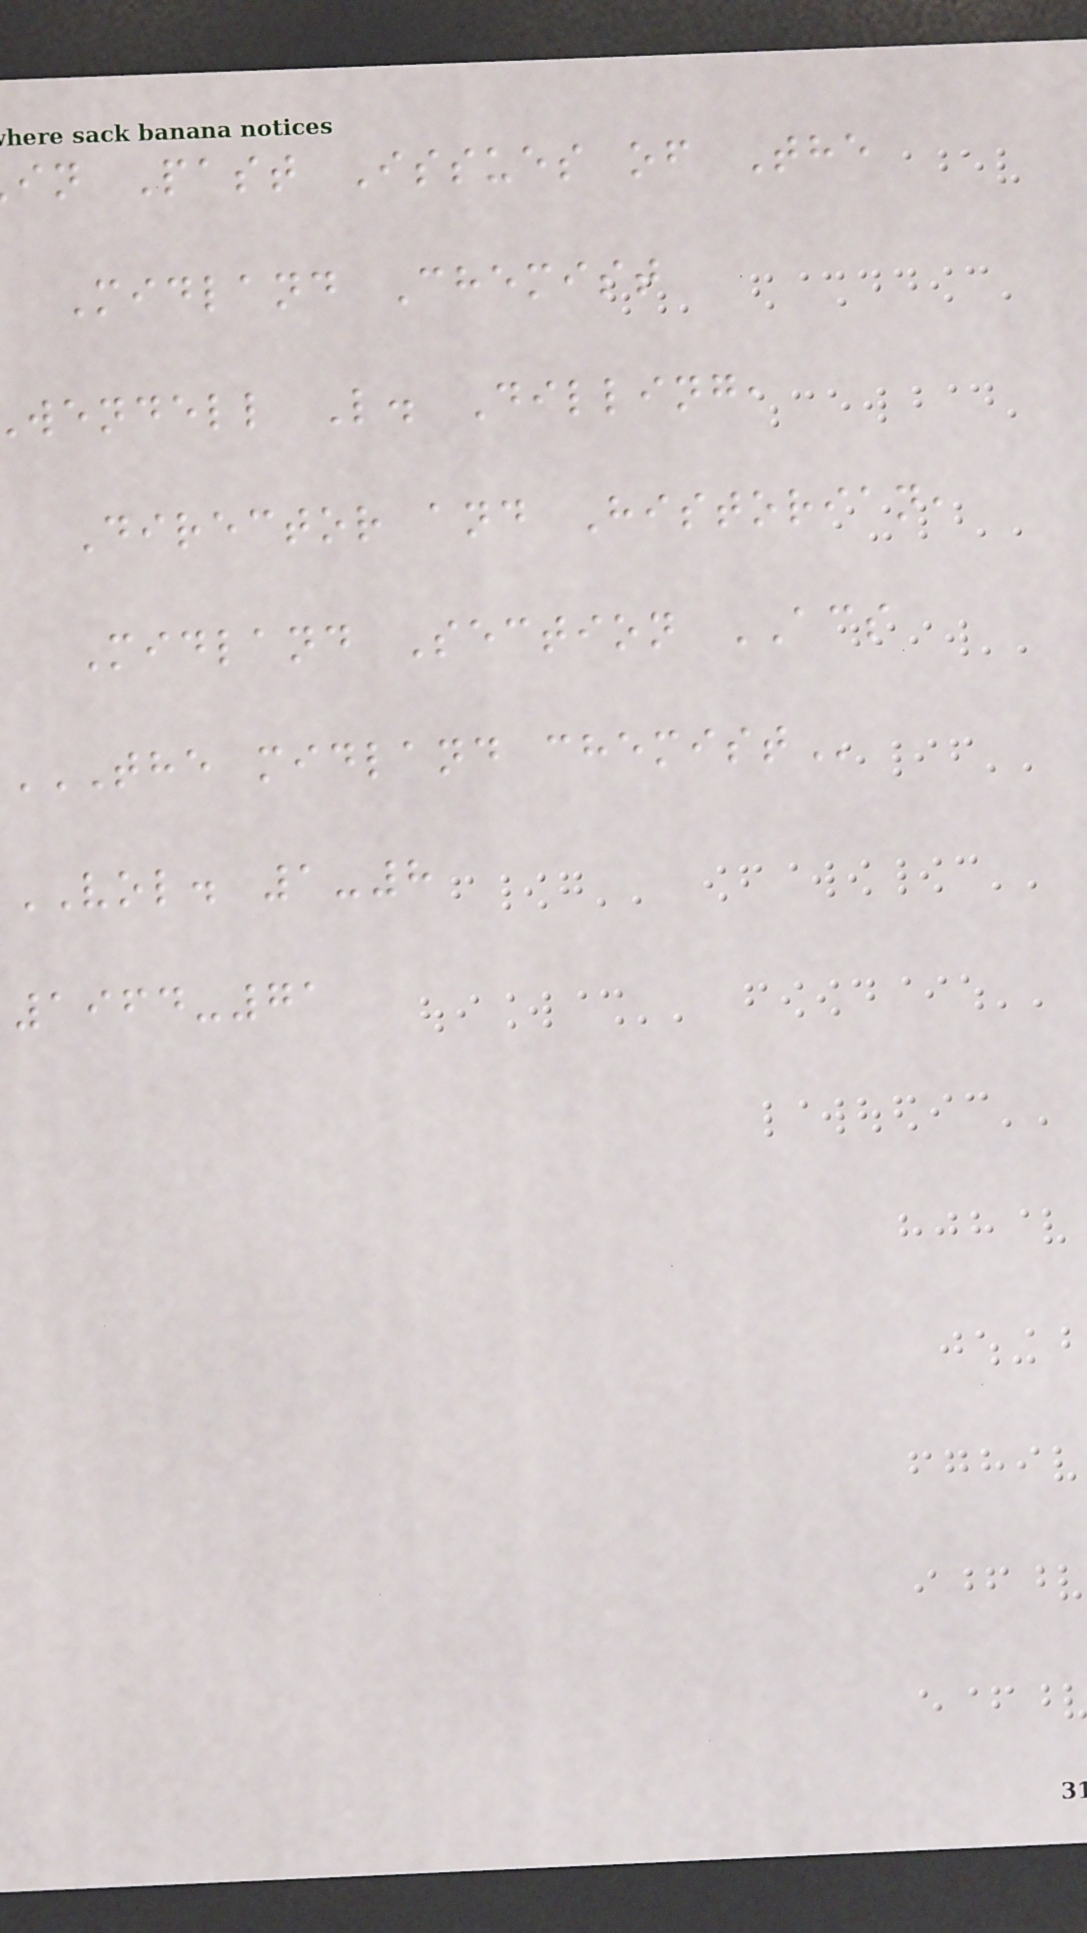in Past Issues of The
Midland Chemist
wendell L. Dilling,
Director and Historian,
Midland Section ACS
THE MIDLAND CHEMIST
VOL. 1-8
1964-71
